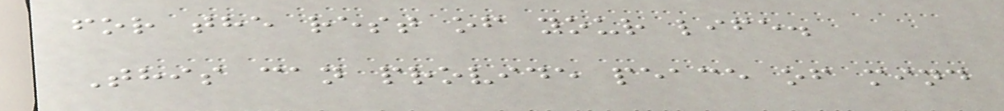for the rest of your life.
This can provide peace of mind
